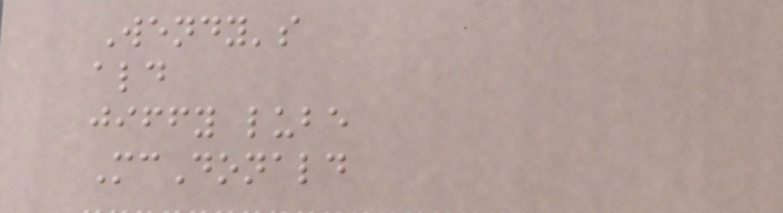Wendy's
ald
jiffy lube
McDonald
